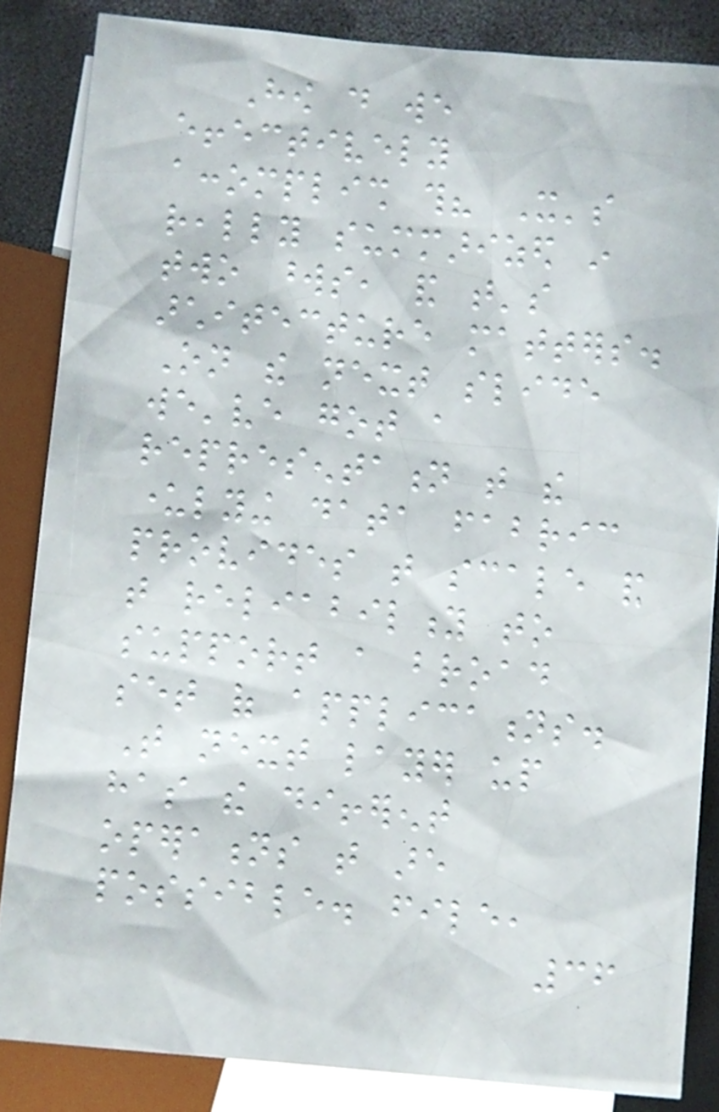How do we
effectively
accomplish this? It's
really summarized in
two words, and that's
architecture matters.
On the next slide
we've got a
representation that the
underlying data fabric
provides that scale and
that reliability to
support a broad
set of applications.
That next layer up
has the different
operations that are
possible. file,
36
